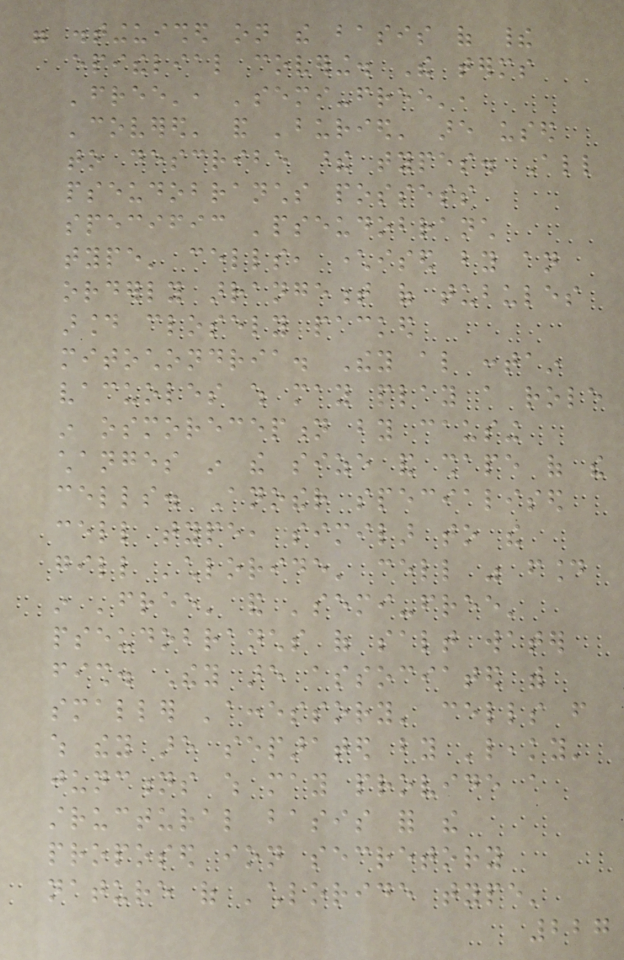were distinguished on the basis of their
epithelial covering. The terms
'free', 'semi-free',
'covered' and 'buried' are used
to describe these types. All
pseudobranchs possess
specific 'pseudobranch
type' cells, characterised by an
orderly arrangement of tubules
around closely packed
mitochondria. They also contain
vacuoles which may play a role
in osmoreception by causing
changes in the size and shape of the
cells. Another specialised
cell type, similar to the
gill 'chloride' cell was found
in 'free' and 'semi-free'
pseudobranchs of salt water
fish. They are associated with
smaller 'accessory' cells from
which they are separated by 'leaky'
junctions which may provide a
structural basis for the
proposed ion secretory
nature of 'chloride type'
227
